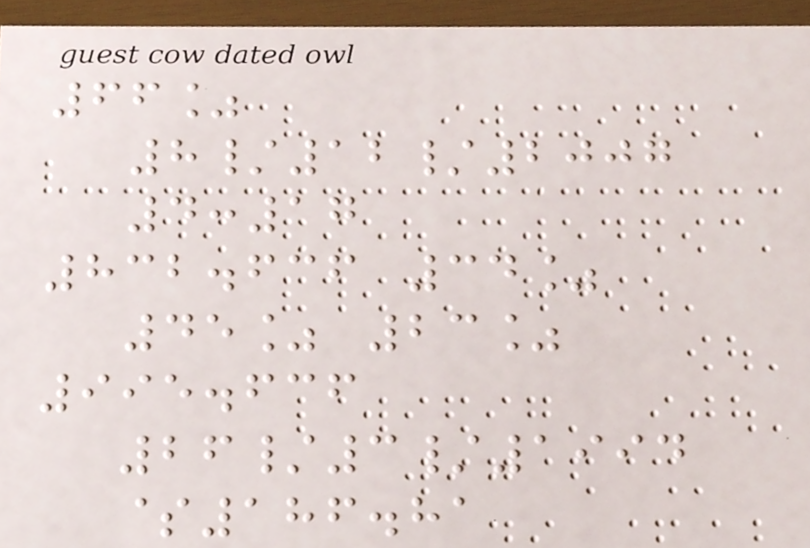66%
8/12/2007
4:17
832.636 34%
45% 23%
995.636
26/3/1994
$186.81
